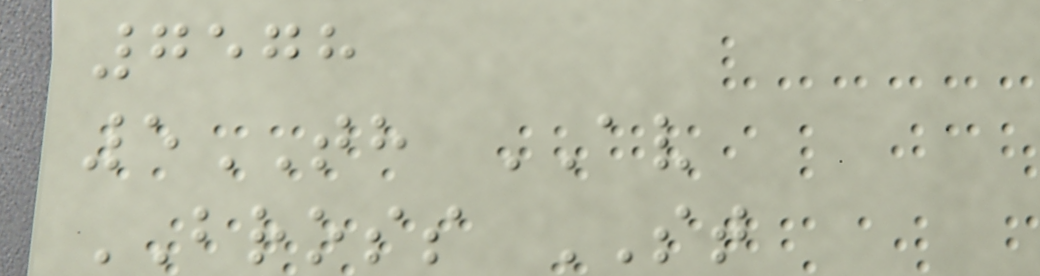7578
5TH AV
BROSS ST
